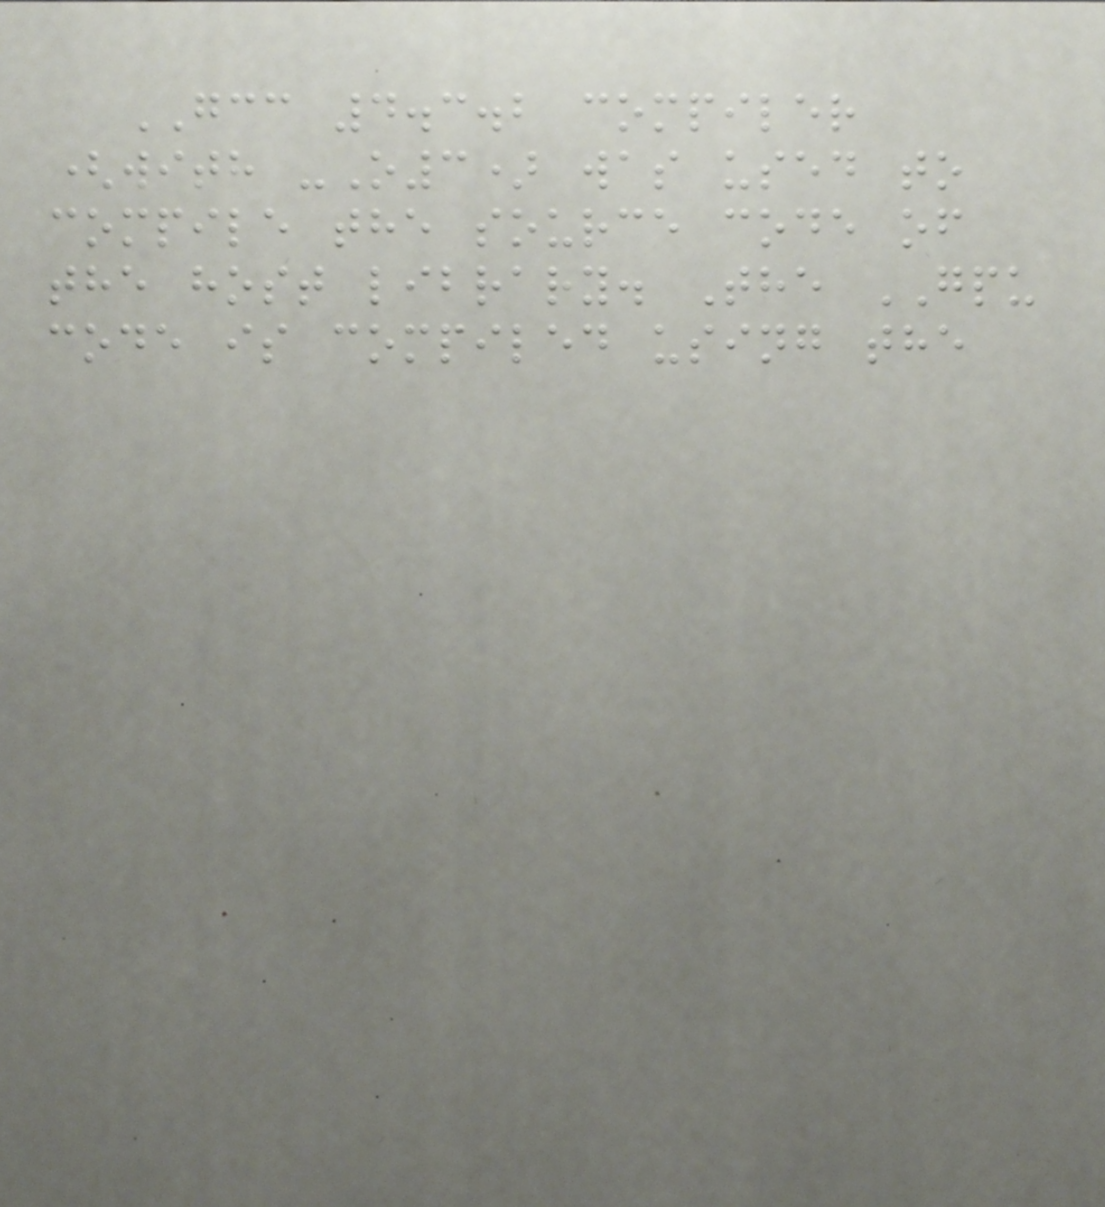GCC 4.3.2 compiler
(with -O3) was used to
compile the source code of
the host library. The GPU
code is compiled using the
